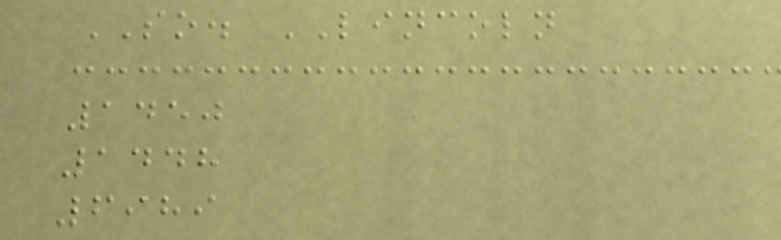SO. LINCOLN
1450
1448
6989
